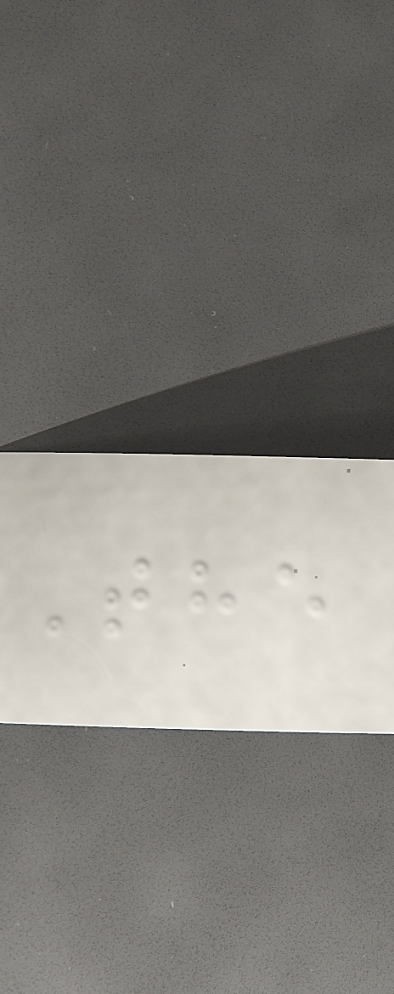The
